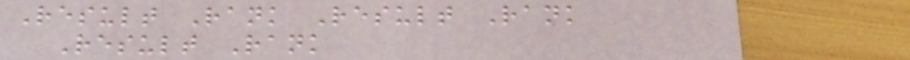Result Rank Result Rank
Result Rank
